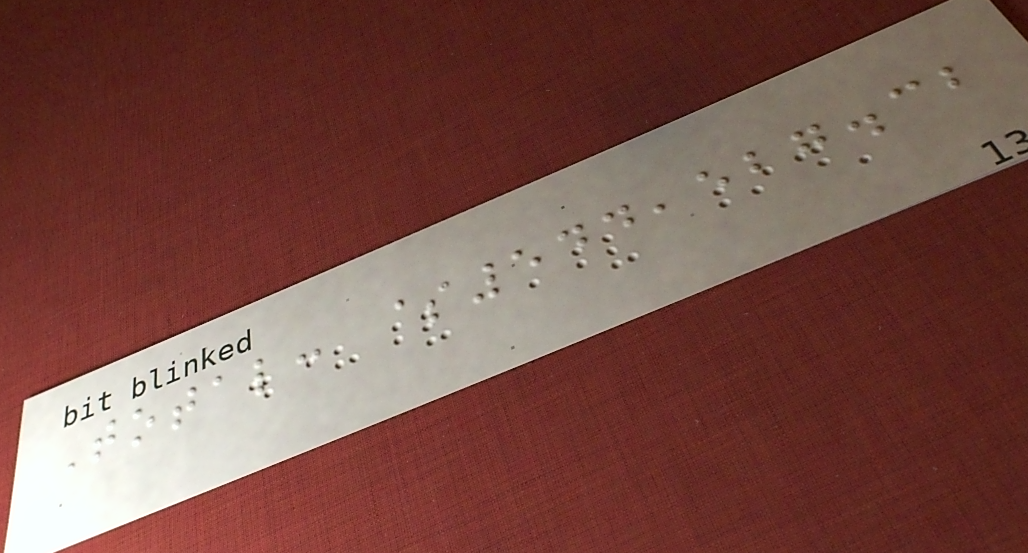Total: $544,527.32
